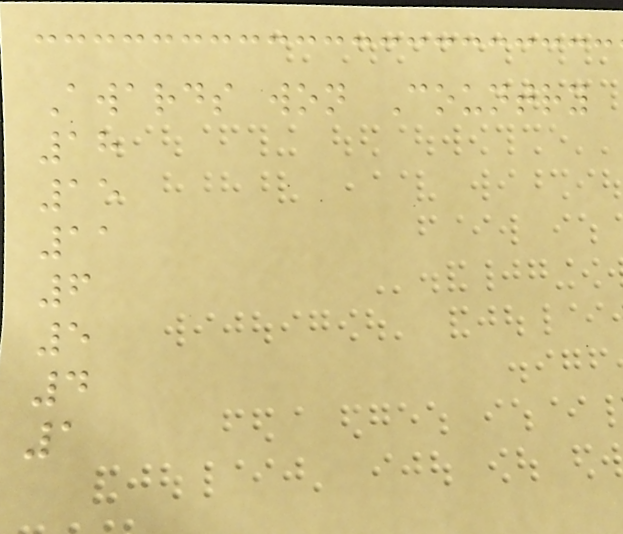Awards won Country
18
15
11
6
5
4
1
